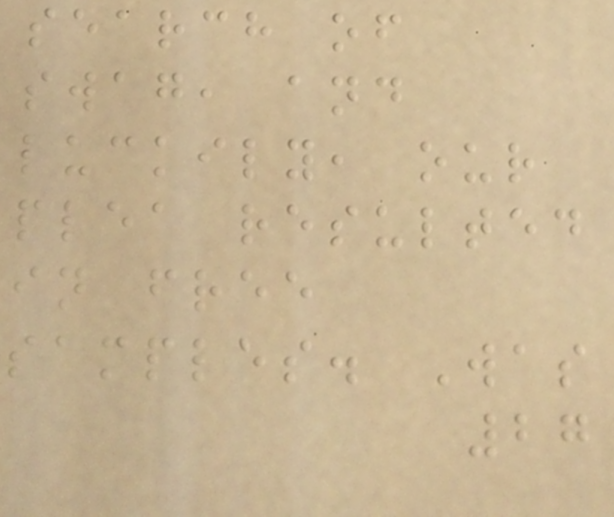search of
swag, and
luckily, our
plea resulted
in free
samples. Was
27
